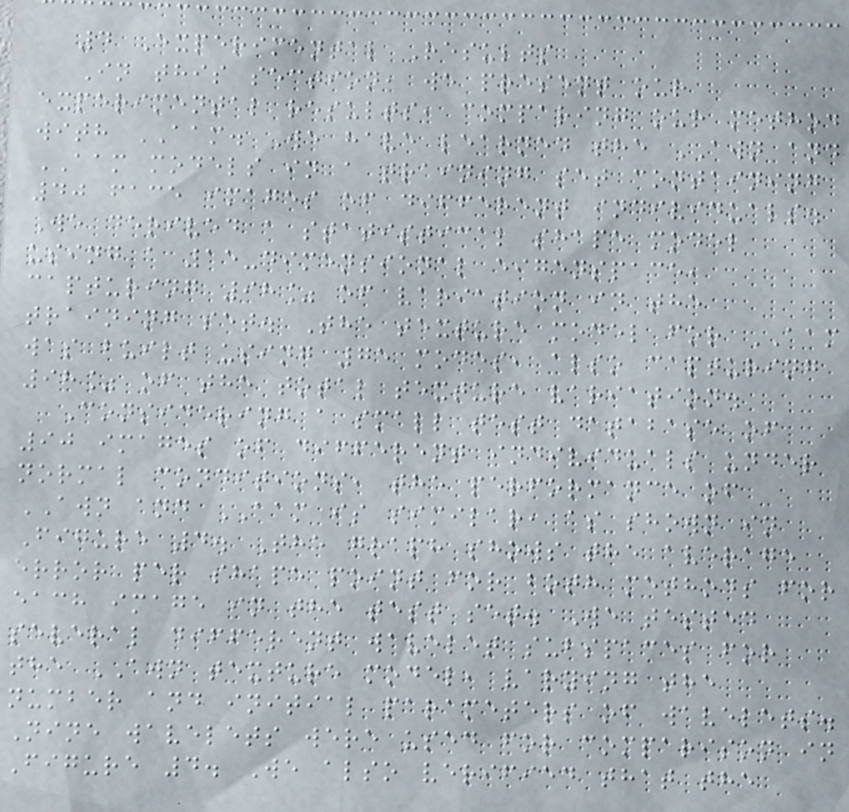4 Experimental Results
In this section, we present our
experimental results, comparing our method
with AAM. We have learned the AWN and
AAM models in a training set containing
40 face images of different individuals.
We derived a statistical shape model
using a 15-dimensional eigenspace,
capturing 98% of variation in the
training set. The texture model for AAM
was built using 75 modes, also capturing
98% of the total texture variation.
Considering a small test database of
90 images of different individuals under
normal conditions, the performance of
AWN and AAM is similar, as shown in
Figure 4. The graph shows the average
error per shape point for both methods for
each image in the test set. We tested
several different wavelet subspaces for
the AWN texture model, varying the
number and initial parameters of wavelets.
Nine wavelets were used for comparison in
Figure 4. We also verified that the
